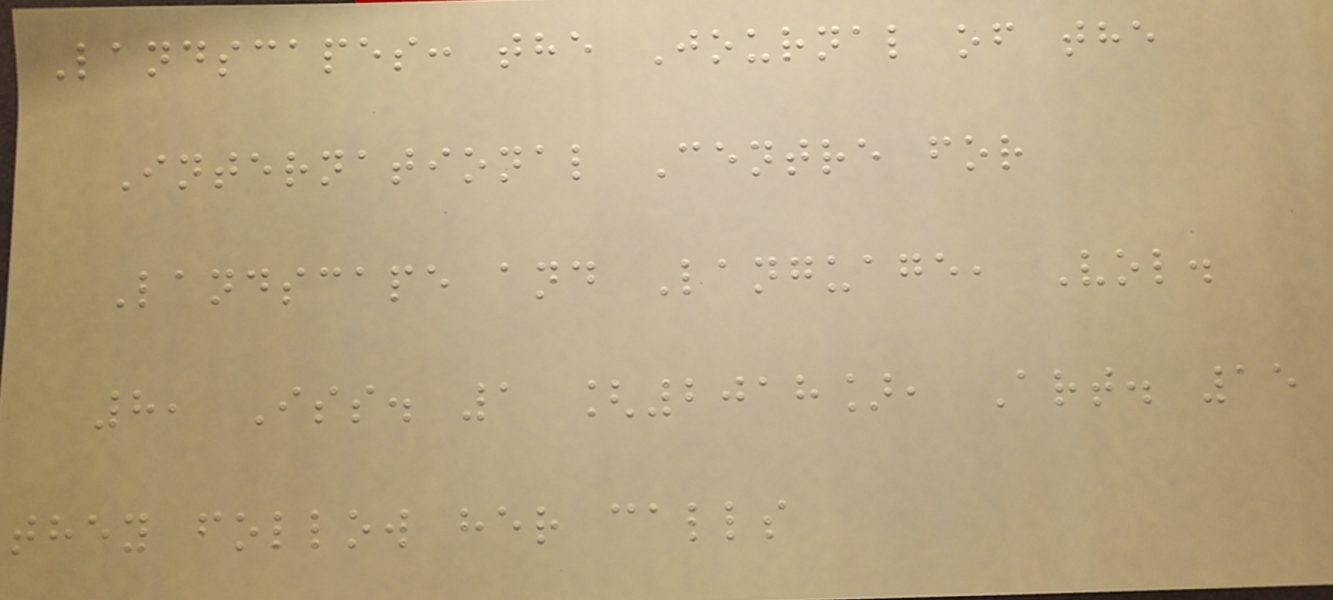Landscapes: the Journal of the
International Centre for
Landscape and Language, Vol.
8, Iss. 1 [2018], Art. 15
they follow her calls
